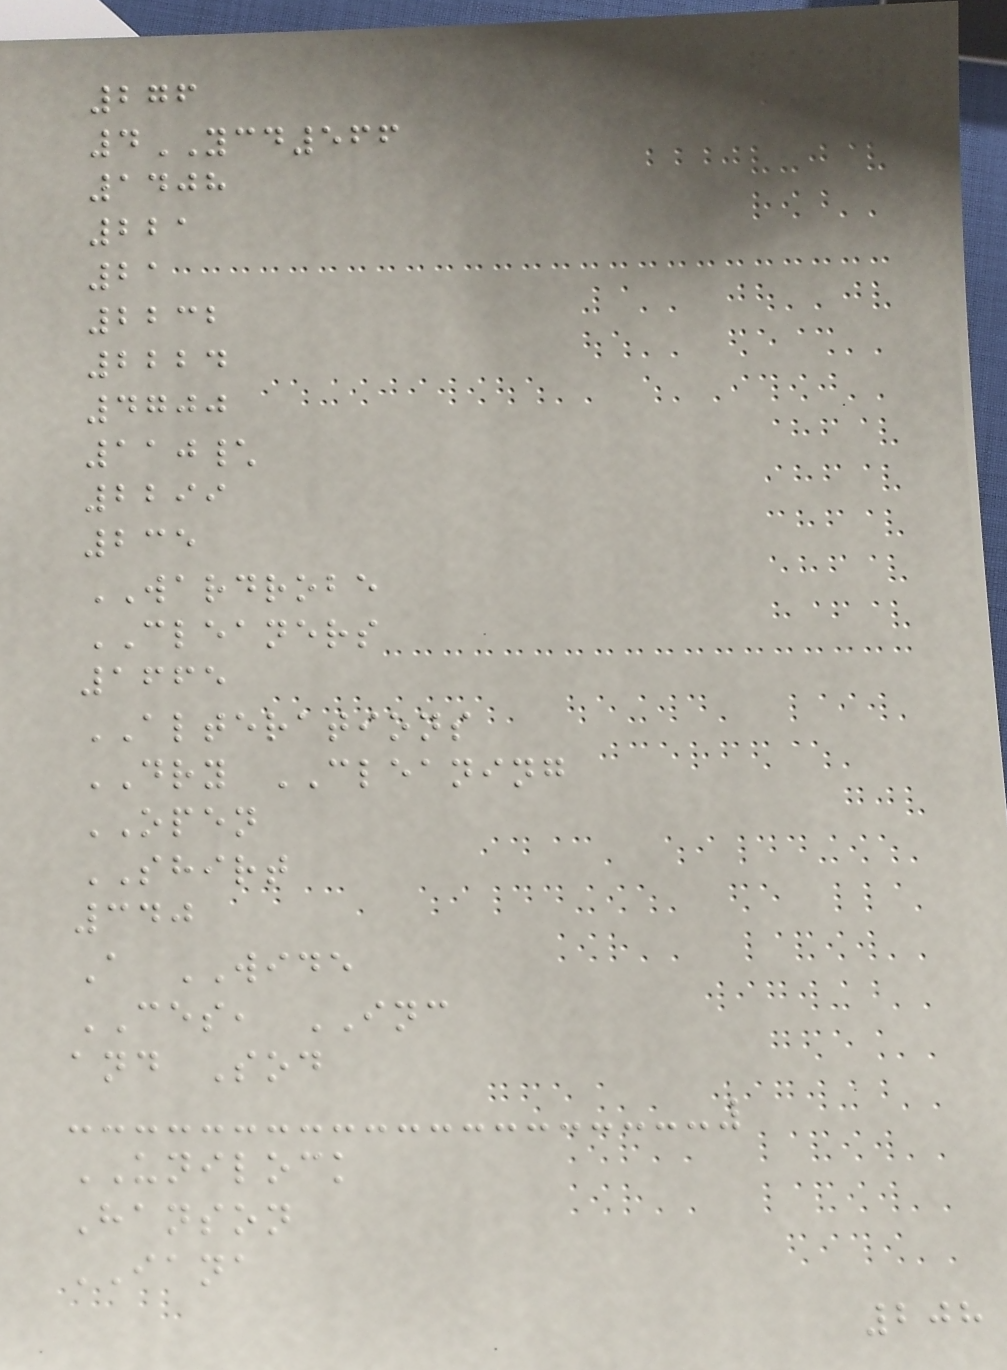276
4YCD566
1408
221
21
2232
2224
4700
110\
2299
235
WARDROBE
CLEANERS
1665
ALTERATIONS
DRY CLEANING
OPEN
SHIRT
340
A WIDE
CES, INC
and Sod
UNILOCK
Hanson
IANA
208
